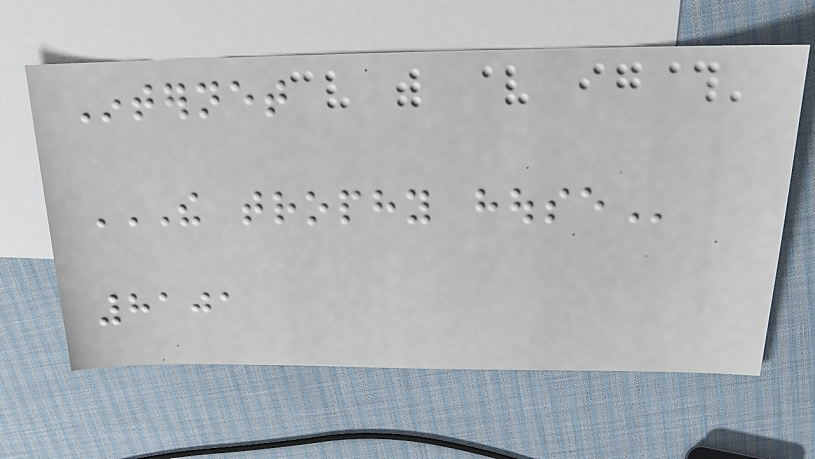Internet
THE TROPHY HOUSE
8101
